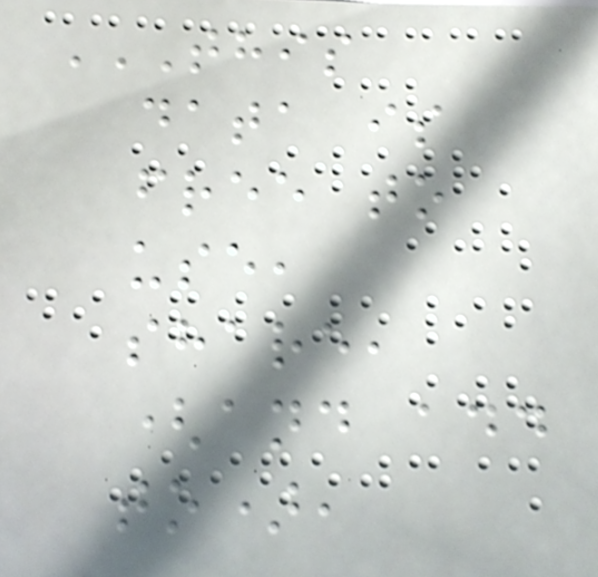THIS
DATA IS
FREE TO
USE,
SHARE,
(AND ADD
TO),
